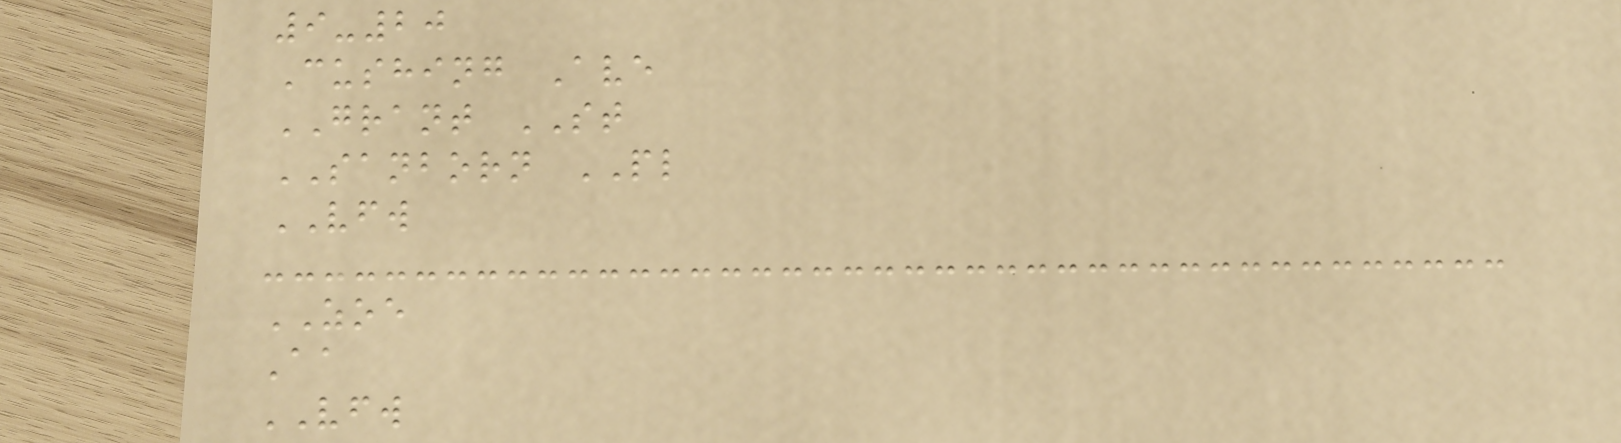9-20
Cushing Ave
GRANT ST
SANBORN PL
VFW
ZOE
Aa
VFW
